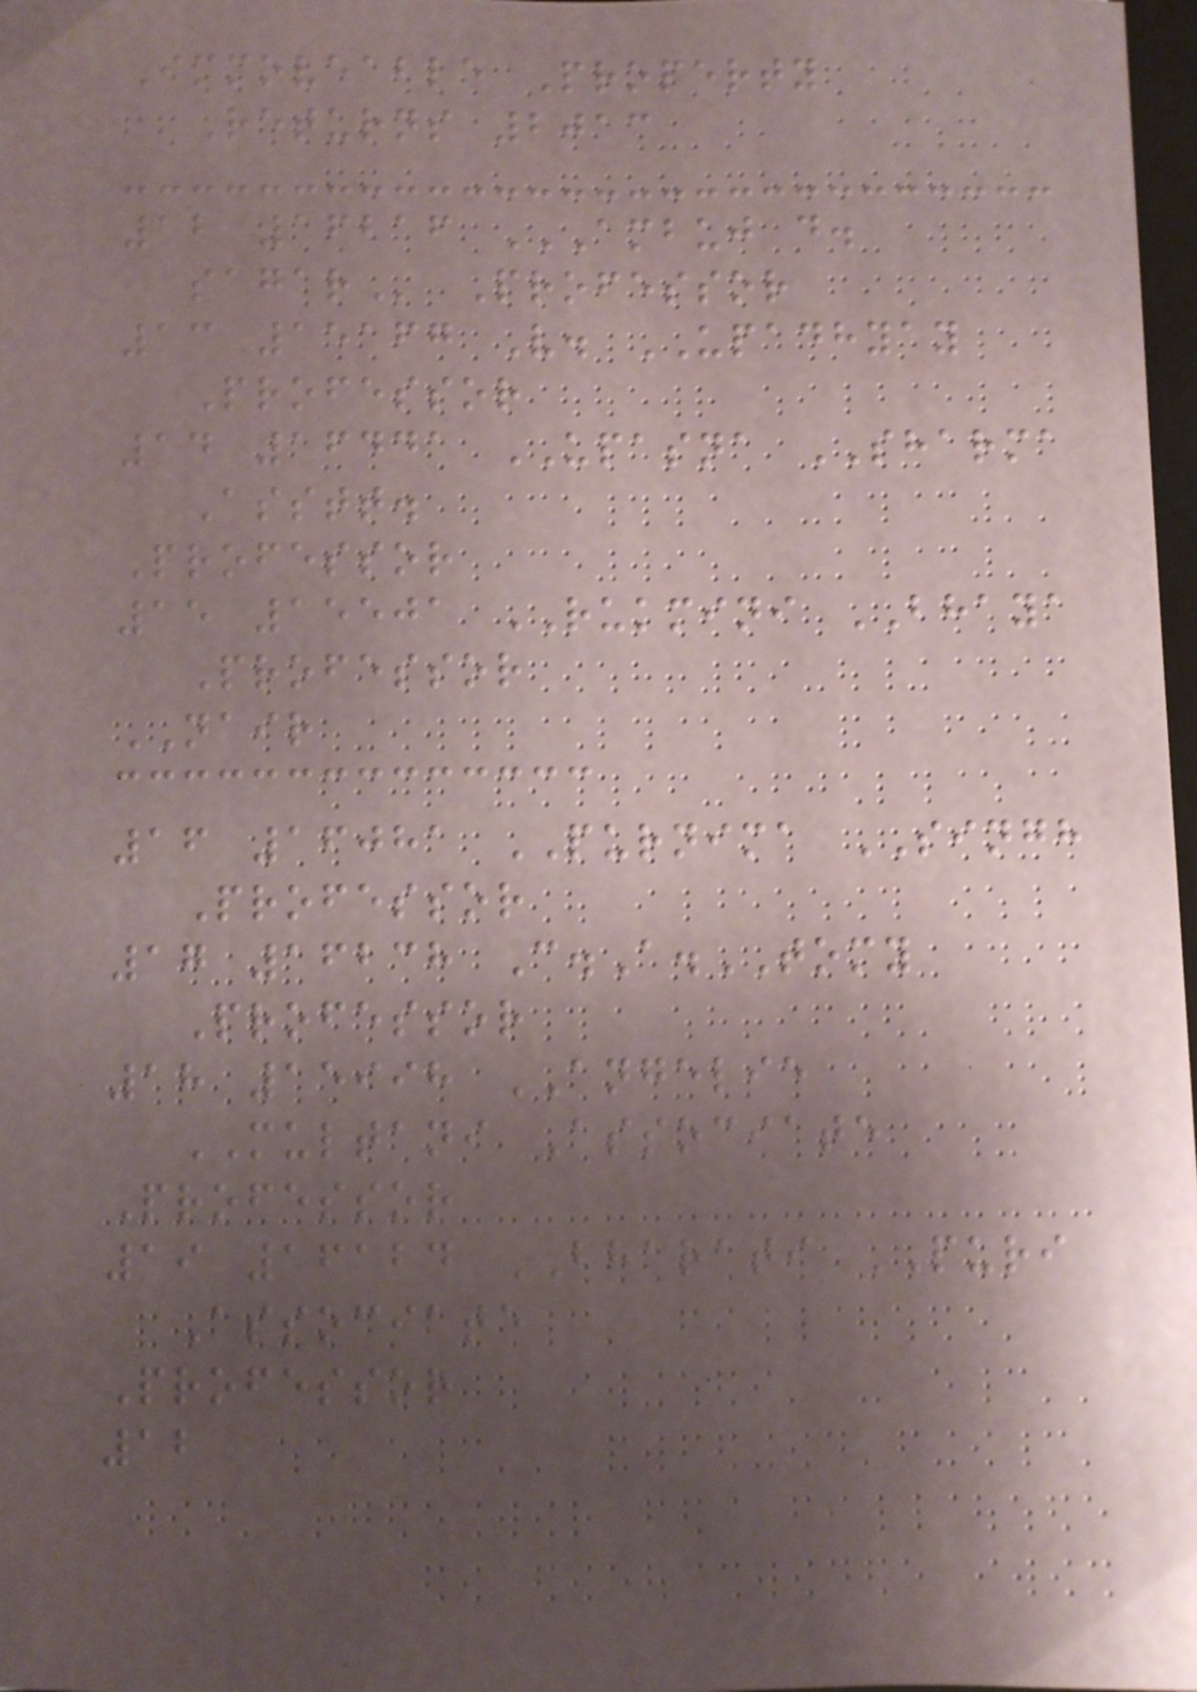Immoveable Property
Returns 2013
12 16216 AMBUJ D.
SAGAR Professor
13 15167 V. UPADHYAY
Professor
14 16441 UPASNA SHARMA
Asstt.
Professor
15 15501 RUKMINI BHAYA
Professor
NAIR
16 16081 PURNIMA SINGH
Professor
17 16238 C.A.TOMY
Professor
18 15998 ANGELIE
MULTANI Associate
Professor
19 16124 BHARATI PURI
Associate
Professor
12
